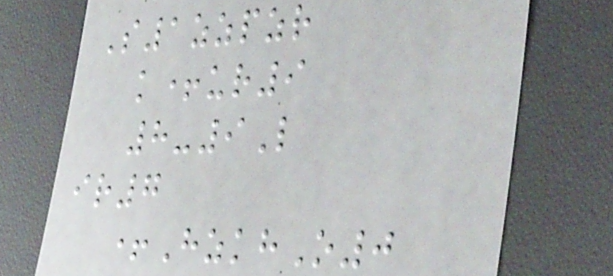S1zzpzr
k+ur9
8-9L
ir7
+HzkhO0
